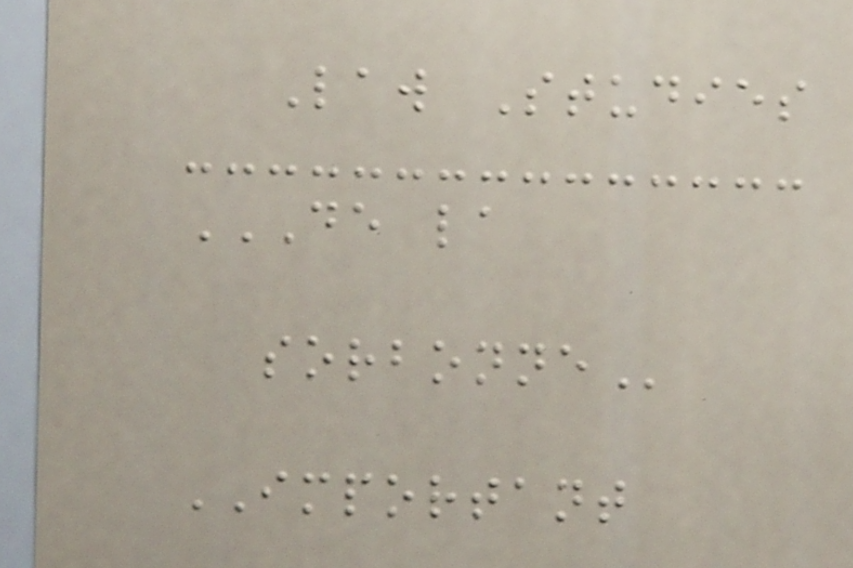Law Studies
DE LA
SORBONNE
IMPORTANT
